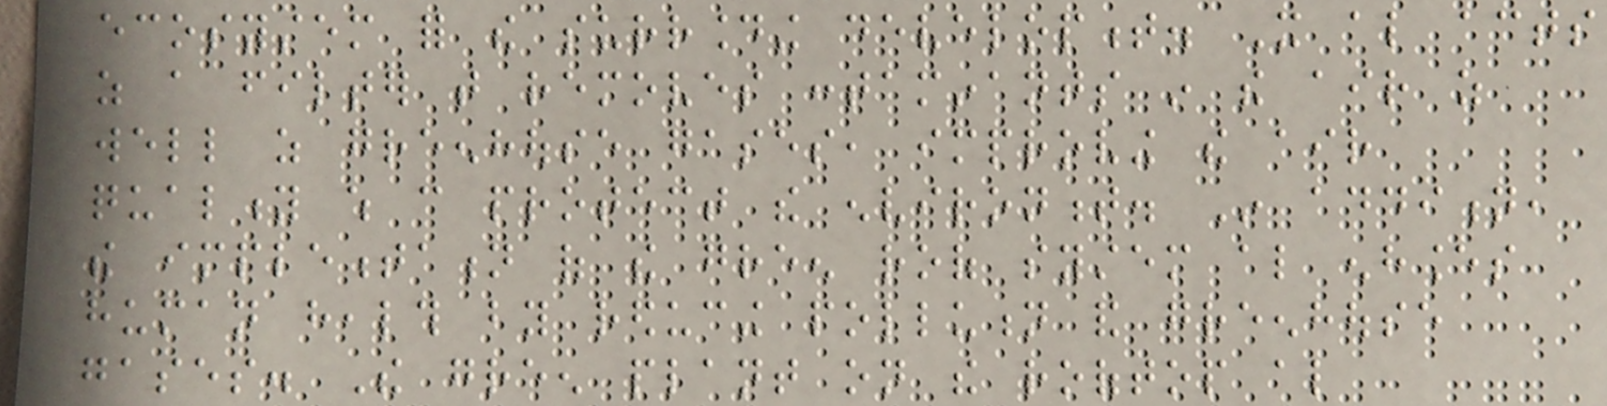ecosystem for the surrounding development. It also acts
as a filter that removes contaminants in the air as
well as greenhouse gases, improving the air
quality which can protect the environment. In addition,
the implementation of the green roof system also enhances
human health by reducing pollution and greenhouse
gases. The green plant on the rooftop also
